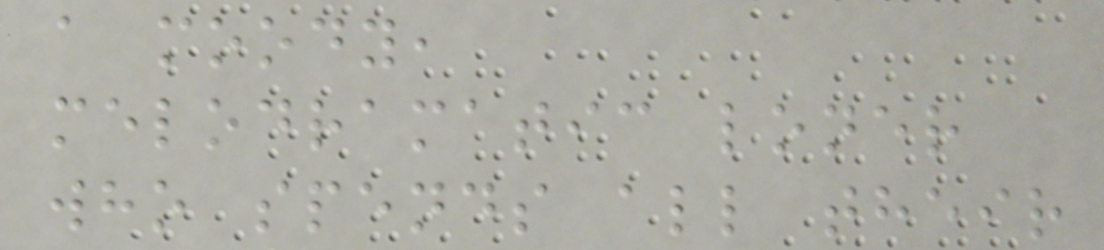a moody,
melodramatic loner
who spends all their
